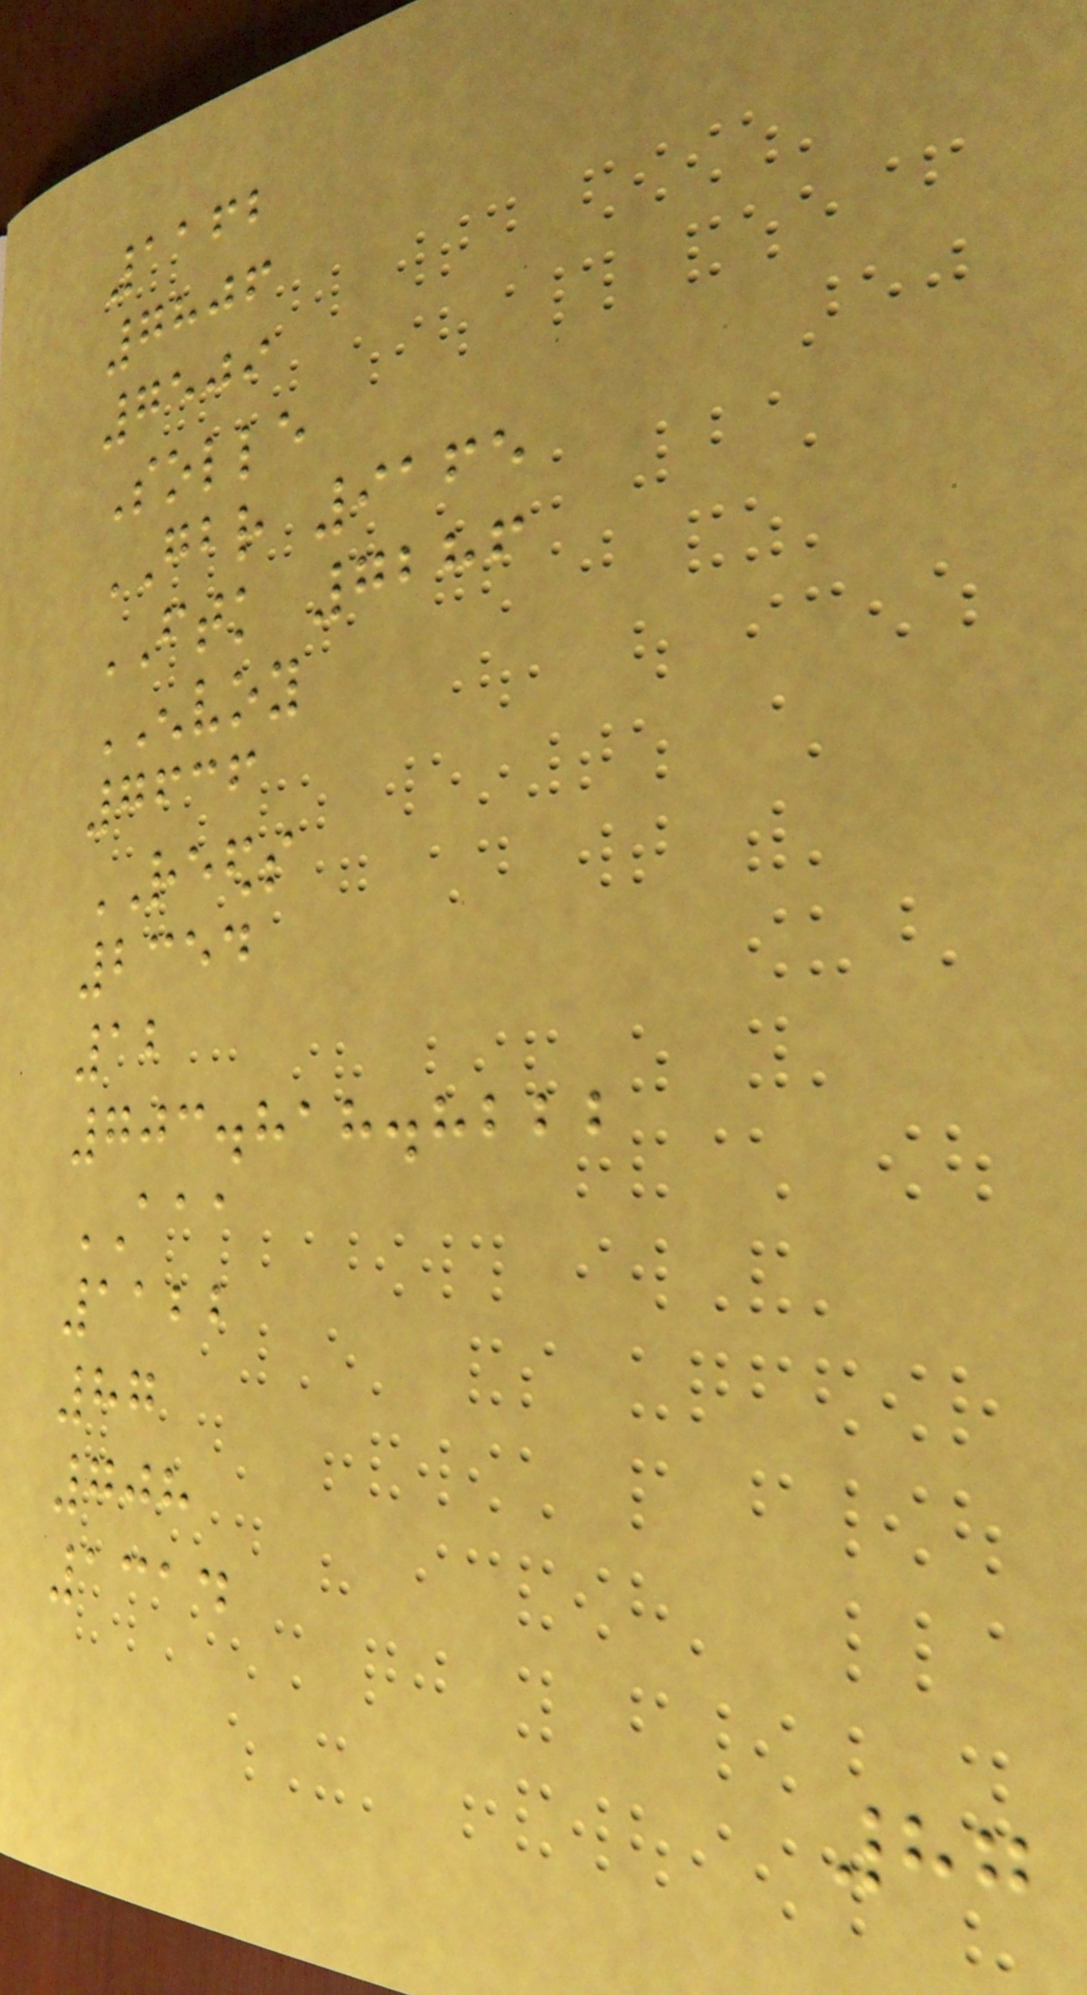1162
7806
7509
Solle
GBR 9165
FTK 7286
ENVOY
7636
REEDS
2354
12
703.818.8222
AAA
1122
87
708
1314
87
